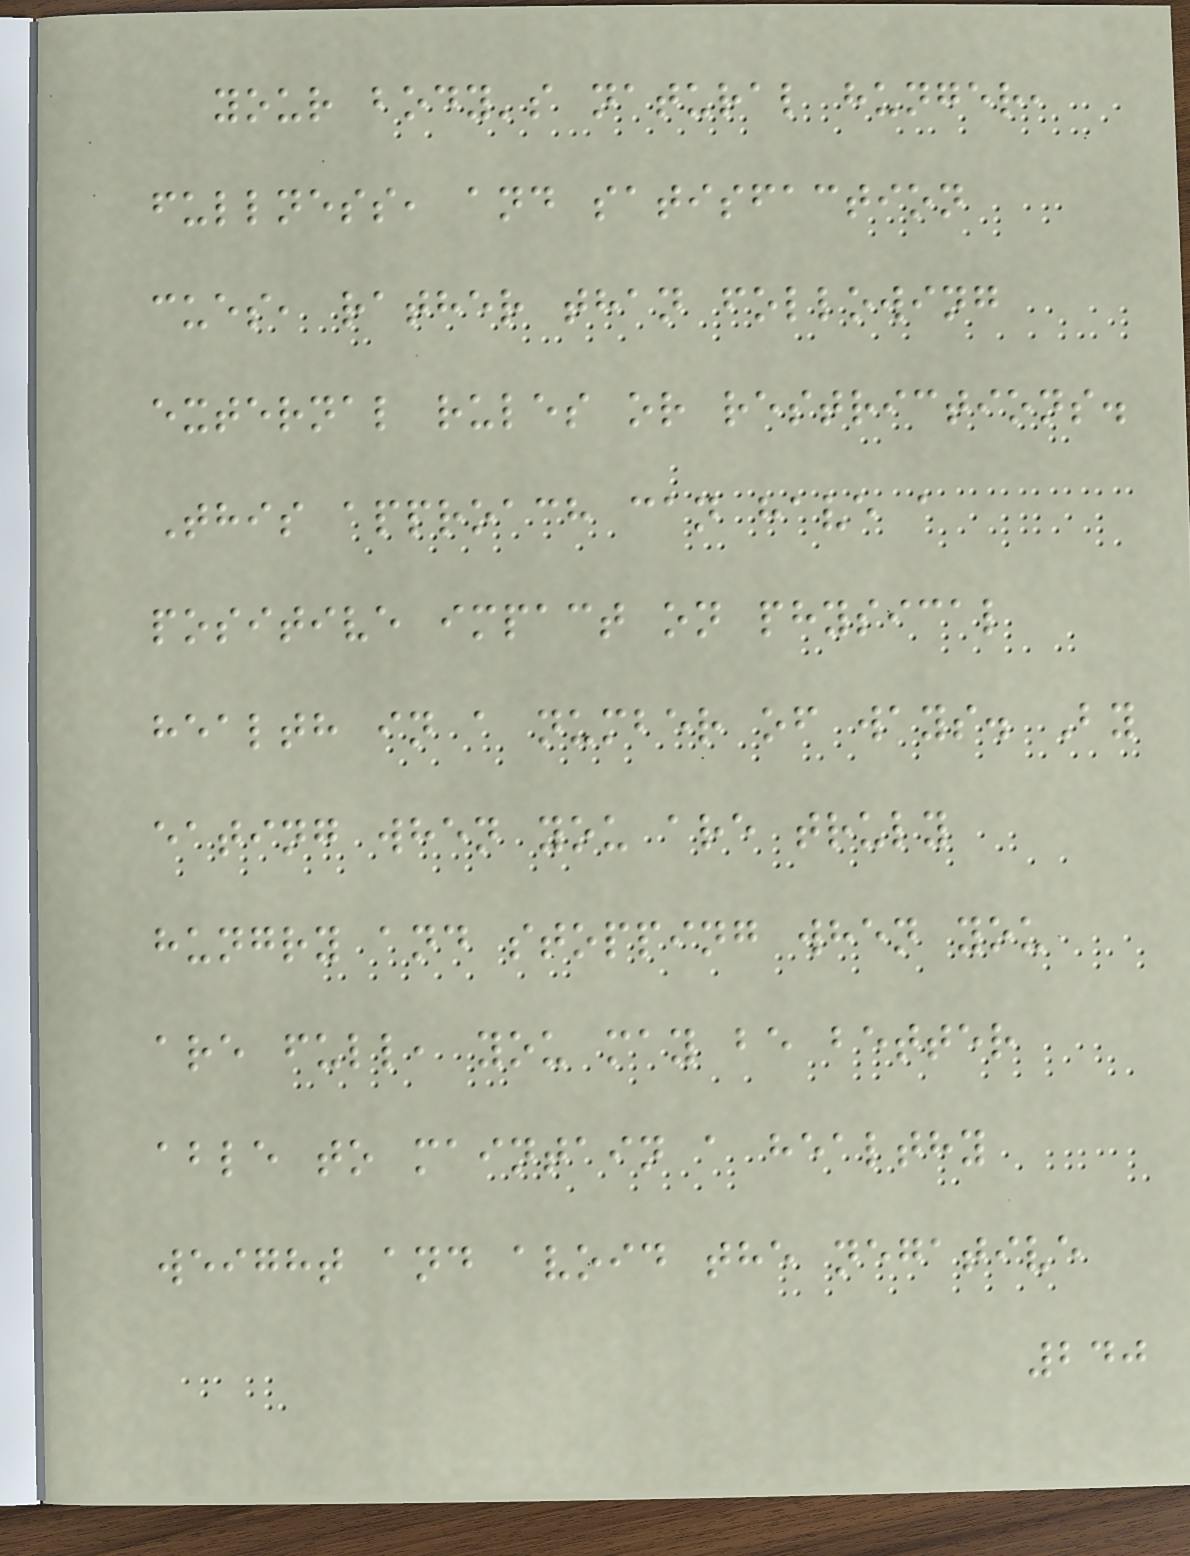your body's natural hunger,
fullness, and satisfaction
cues, rather than following
external rules or restrictions.
This approach can have a
positive impact on physical
health in a number of ways. By
eating when you are truly
hungry and stopping when you
are full, you may be better
able to maintain a healthy
weight and avoid the negative
240
